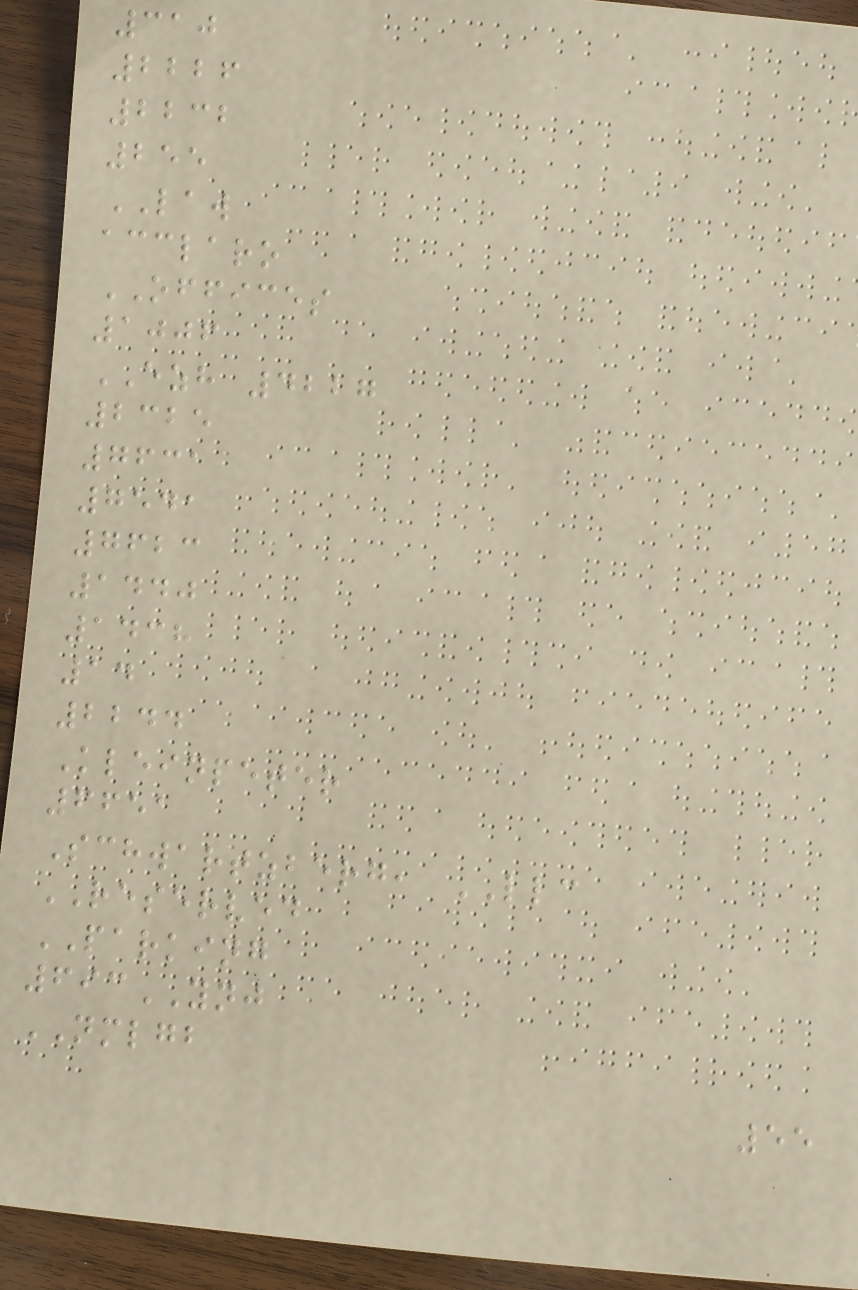310
2226
2232
255
LAW
acclaro
OFFICES
1006
EZH 4227
2325
7631
7541
7623
1440
1438
14
2244
Kleinpeter
6651
Schwartzberg, LLC
RESERVED
PARKING
693YNJ
NMLGB
55
